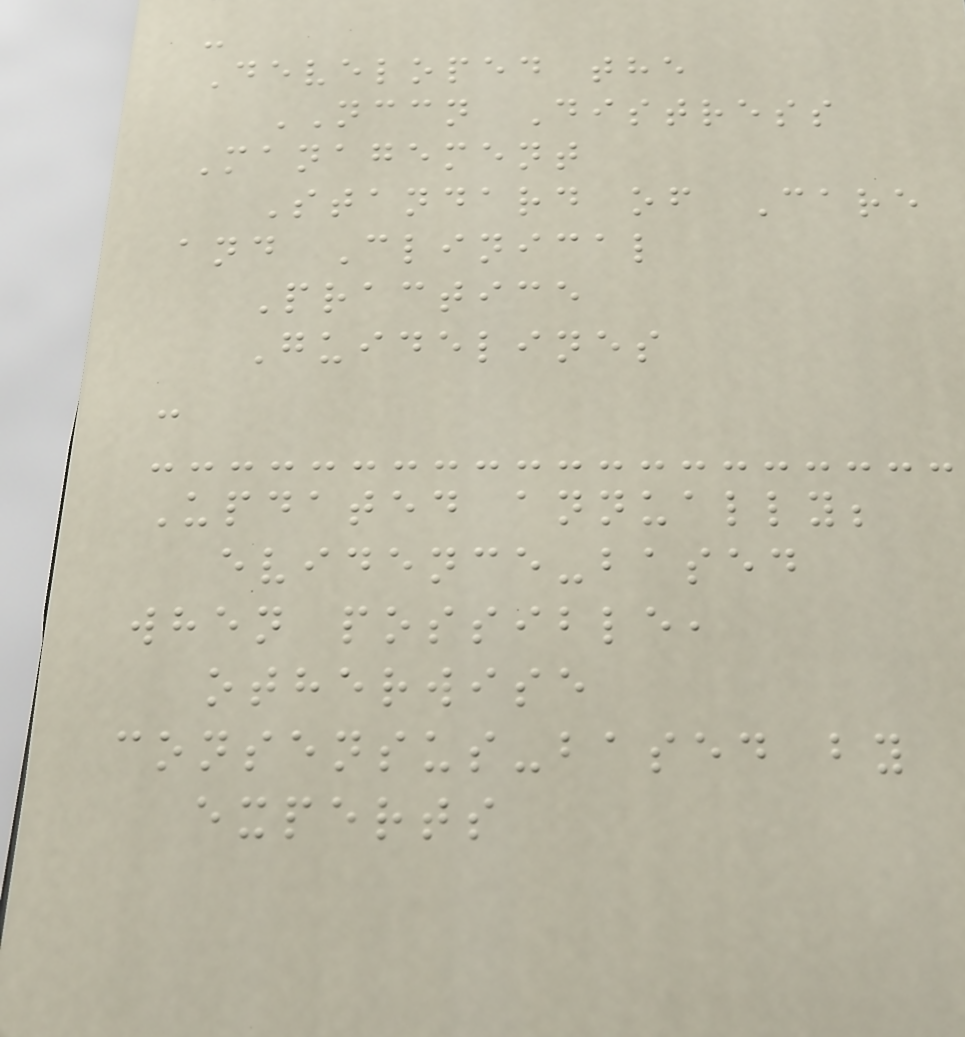-
Developed the
NCCN Distress
Management
Standard of Care
and Clinical
Practice
Guidelines
-
Updated annually;
evidence-based
when possible,
otherwise
consensus-based by
experts
